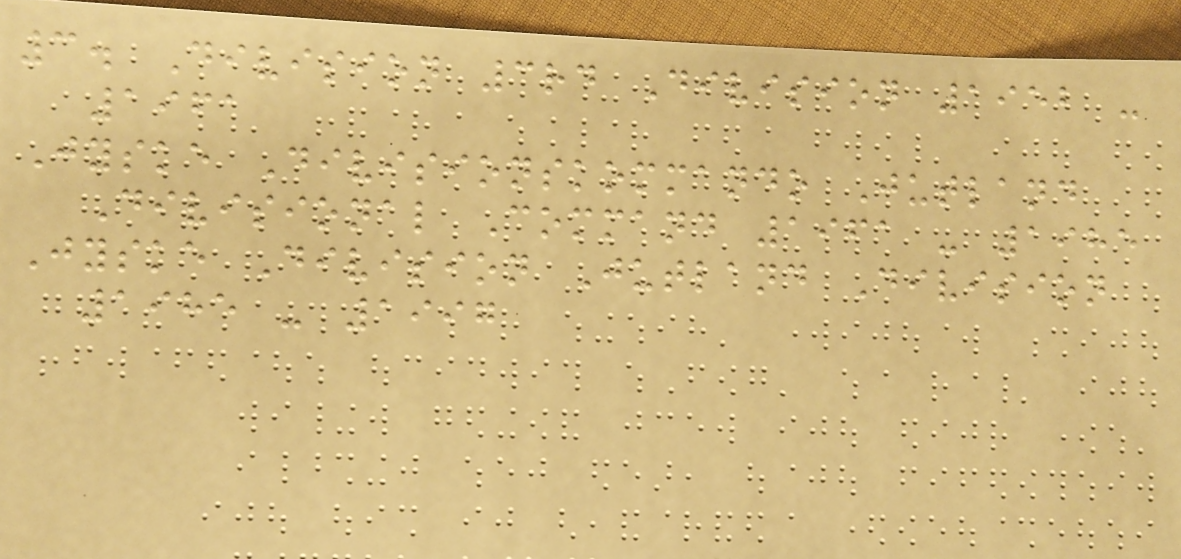3. Division 3rd Division 1952 -
1961
Jyske Divisionskommando Jutland
Divisional Command 1961 - 1985
Jyske Division Jutland Division
1985 - 1997
